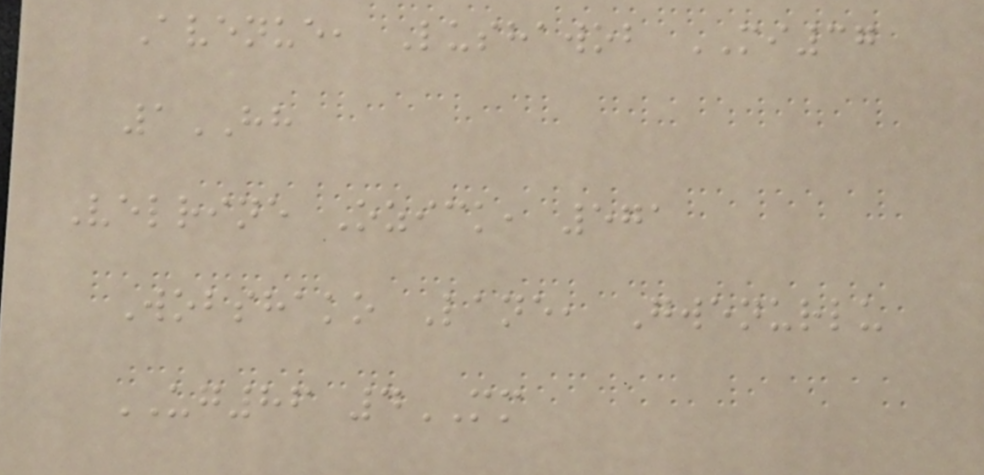Avenue, Lushawob MI37
1HH
Velrine Ozick, 571
Wobshako Lane, Gwenurlu
UG86 4MM
